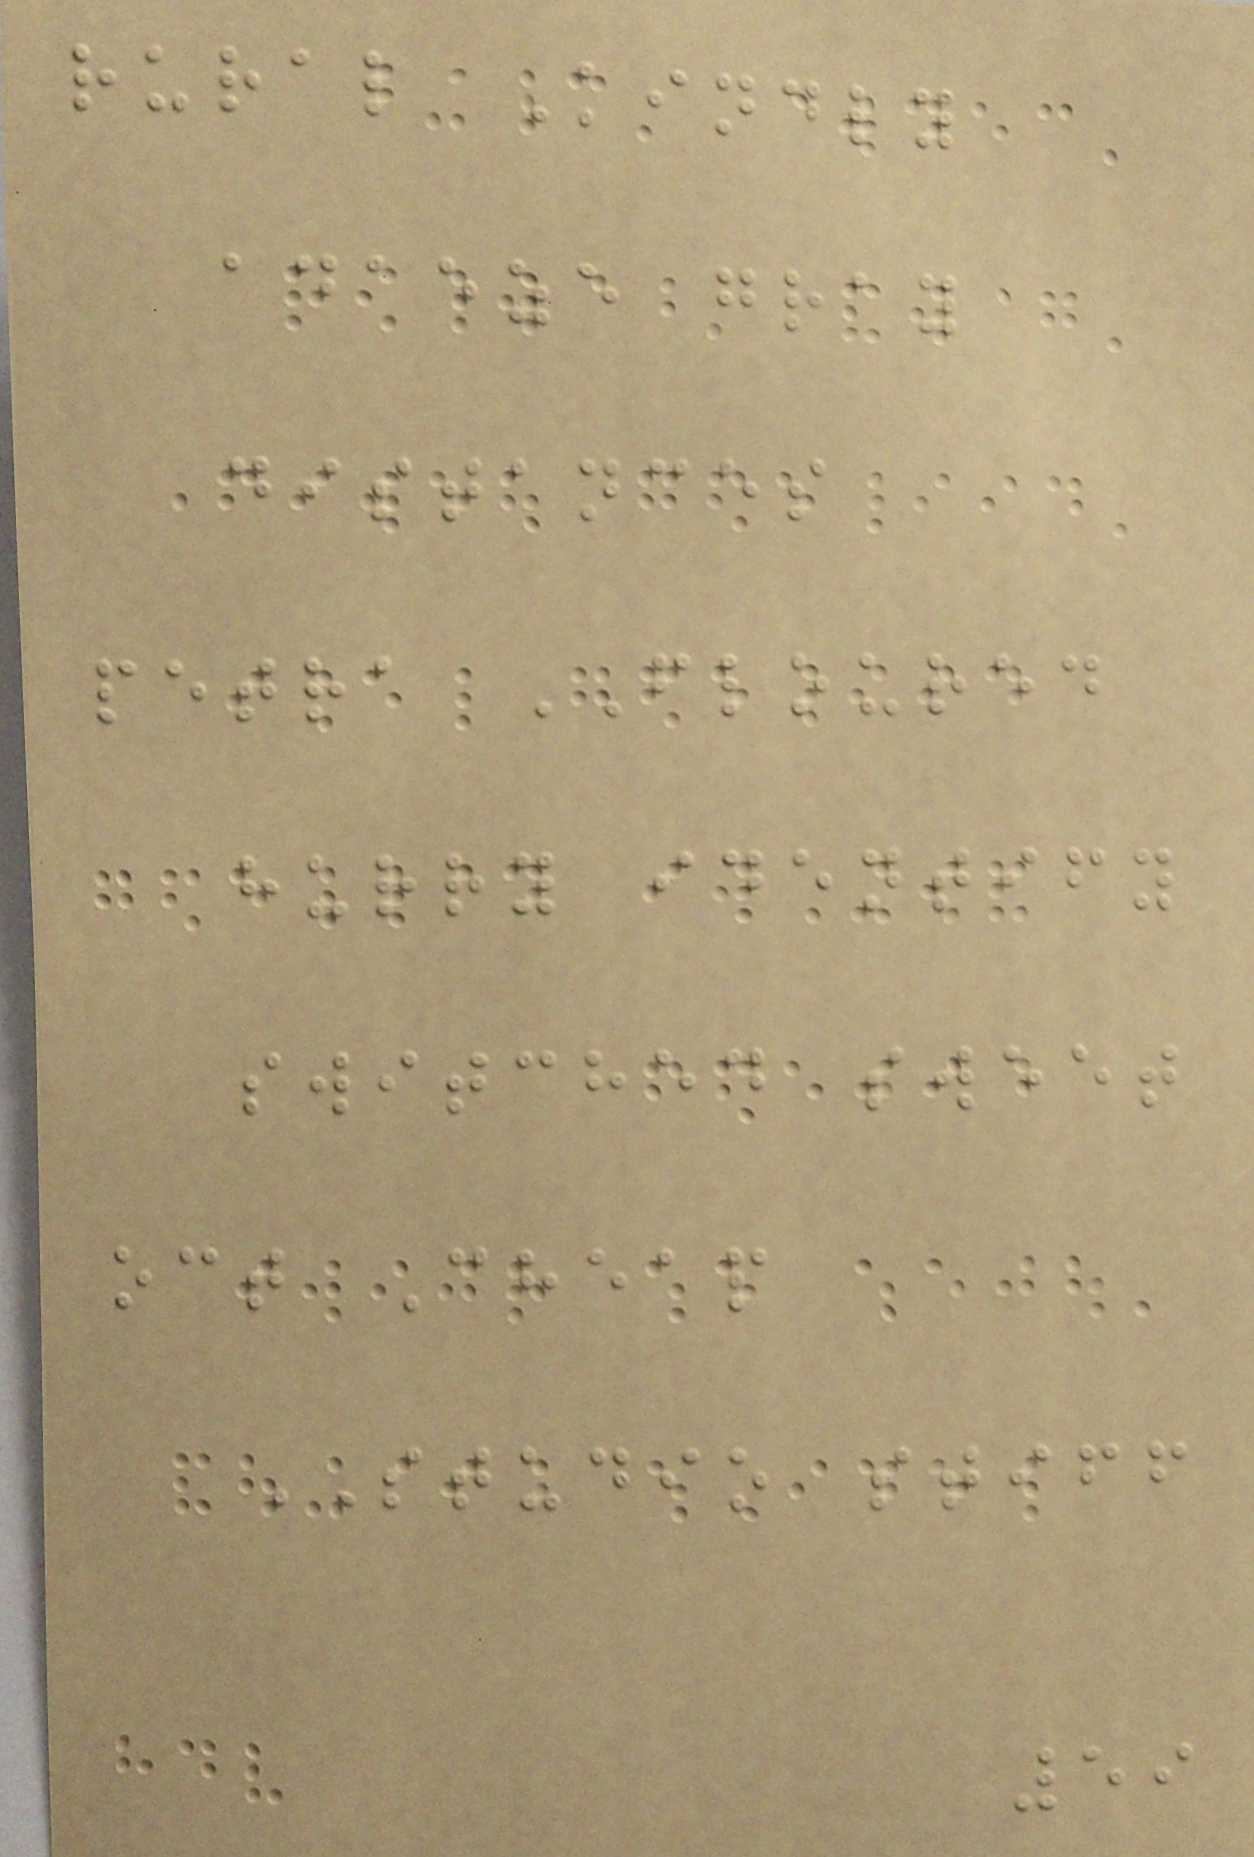rural Kindly
adaeze gray
distances
petra FLOURED
hurry identify
switched sweet
oct Cheap
STUDIO stiff
59
